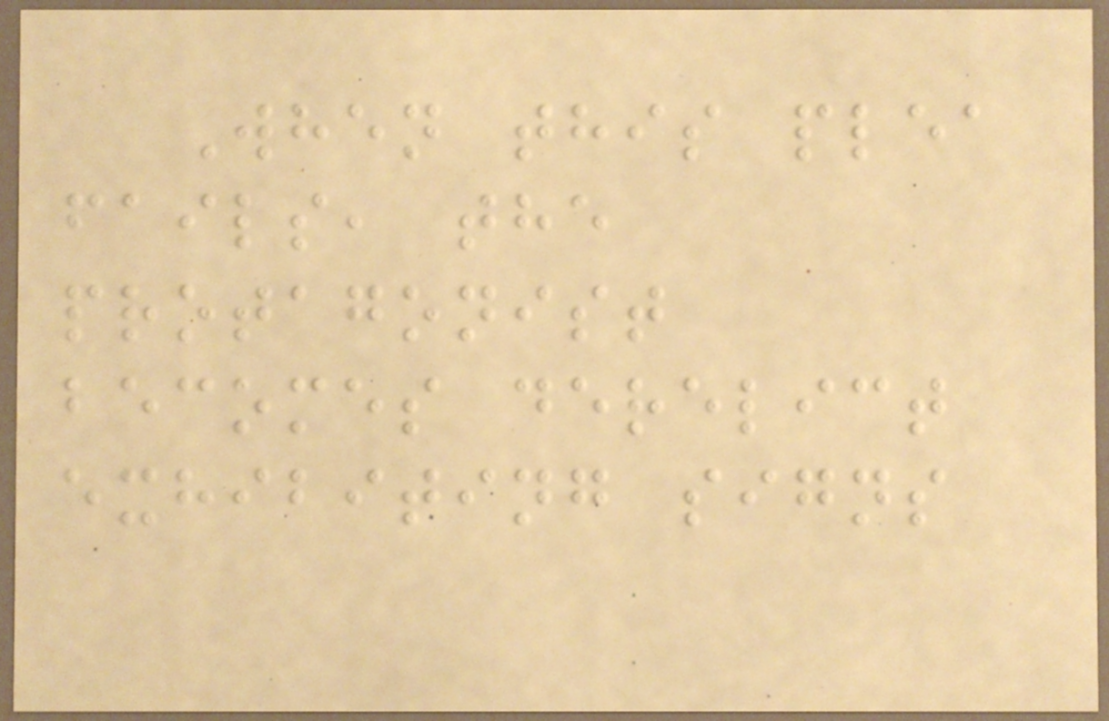When this plea
fails, the
protagonist
becomes derelict
exhibiting signs
